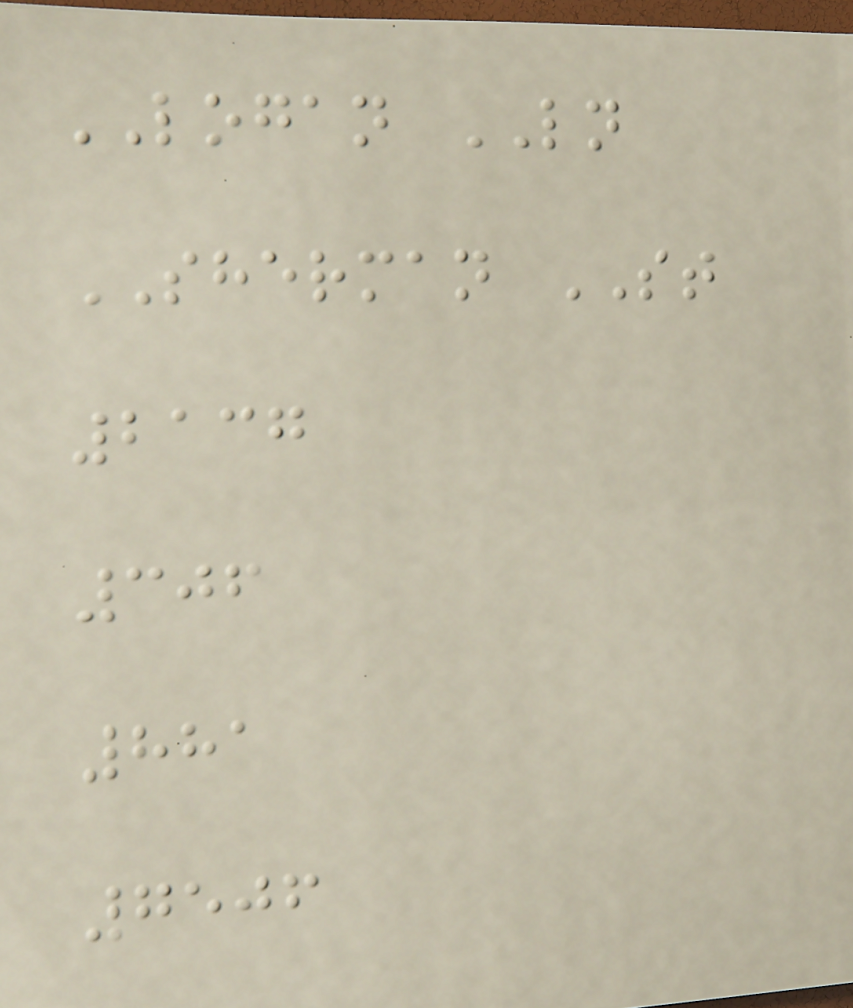LOGAN LN
SHERMAN ST
2137
306
881
7506
